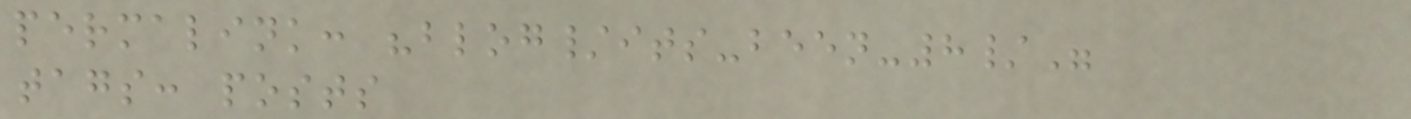permalink: "blog/its-been-8/"
tags: posts
